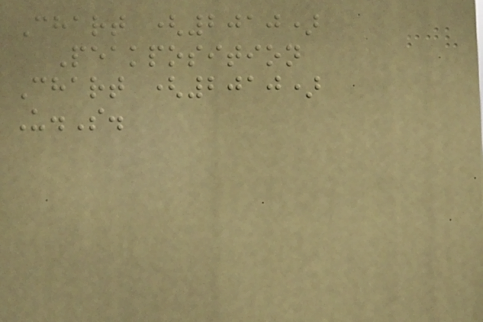Chart (2010)
Peakposition
Chart (2010)
U.S.
